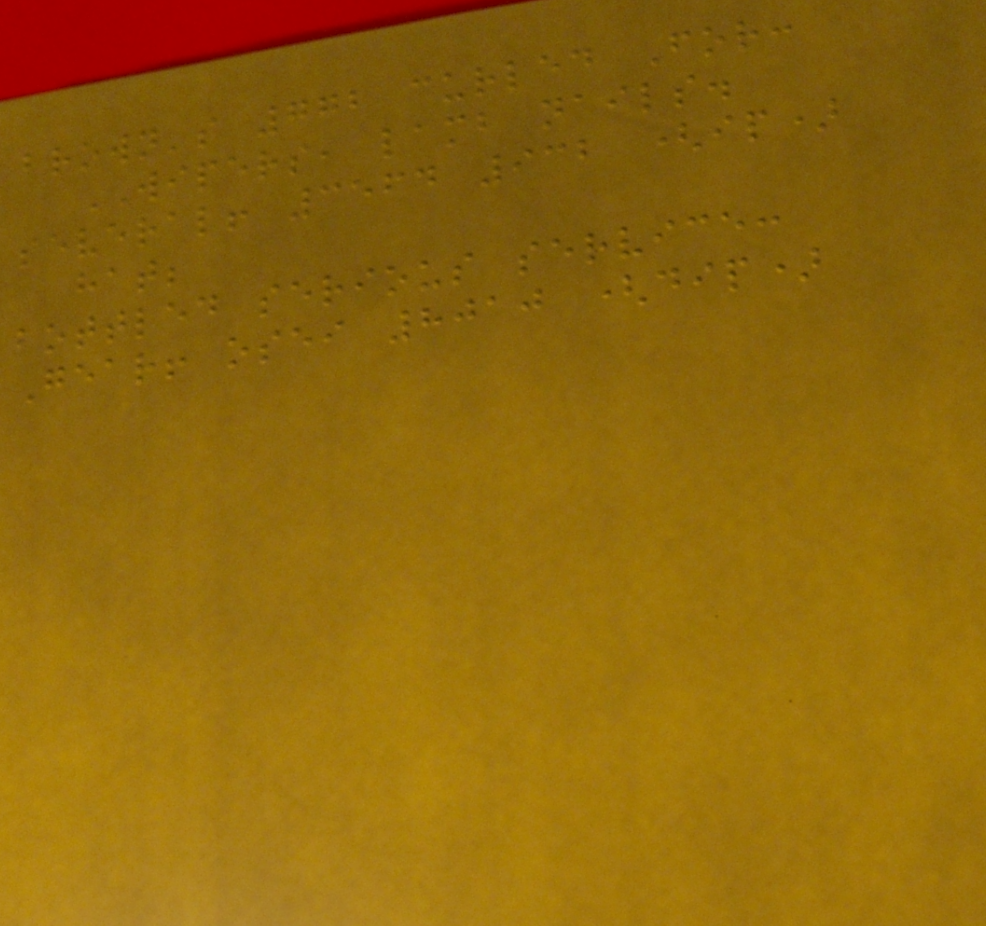brown's 772 curled For:
WIPERS, lamb nails.
several! 3564 932 (ip)
hat;
bottled serious service:
Gear! osei 8010 (dip)
